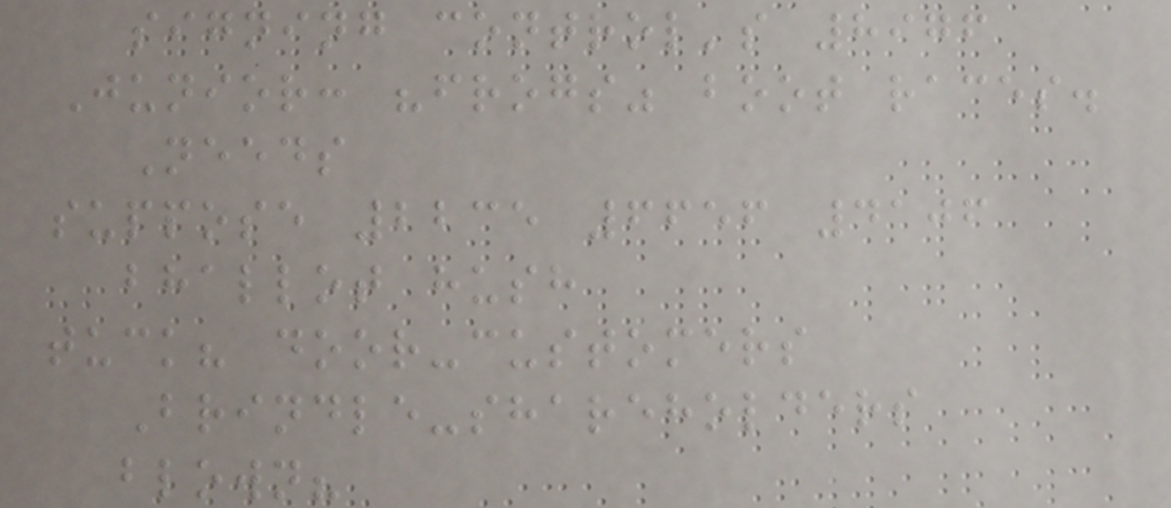signing control's 8976
Junior: "frogs" boot races.
Needs
suppose 2235 6656 4106
bhallot hush
tuck? door-customers
Brindle-shareholders
blown?
